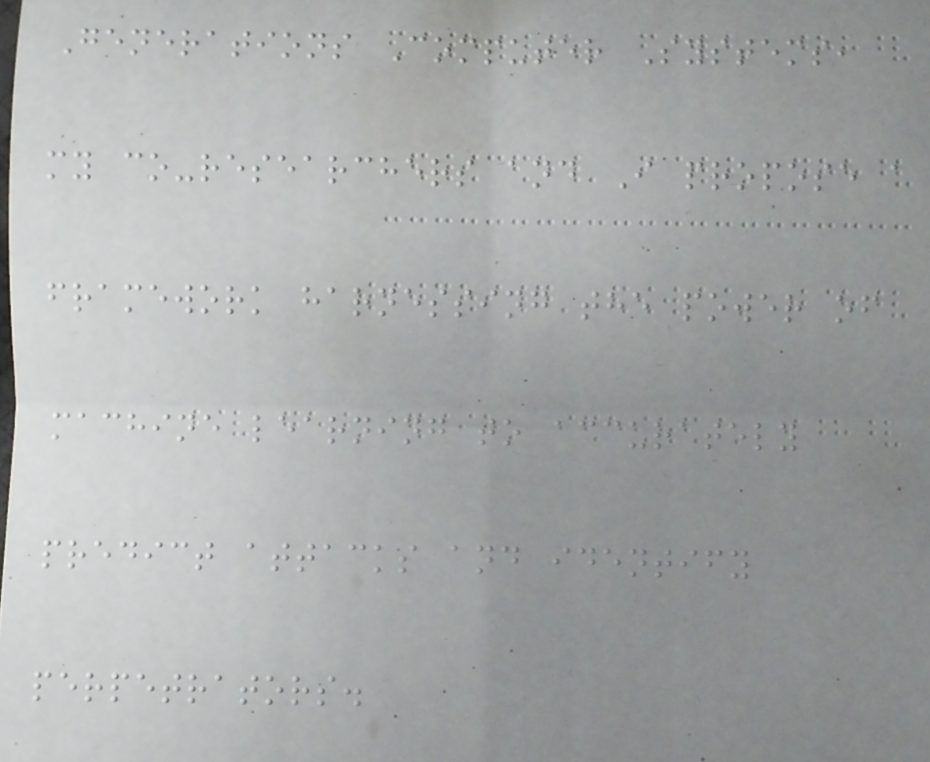Generations Computer Systems,
my co-researchers and I propose a
framework harnessing the power of
machine learning to accurately
predict attacks and identify
perpetrators.
